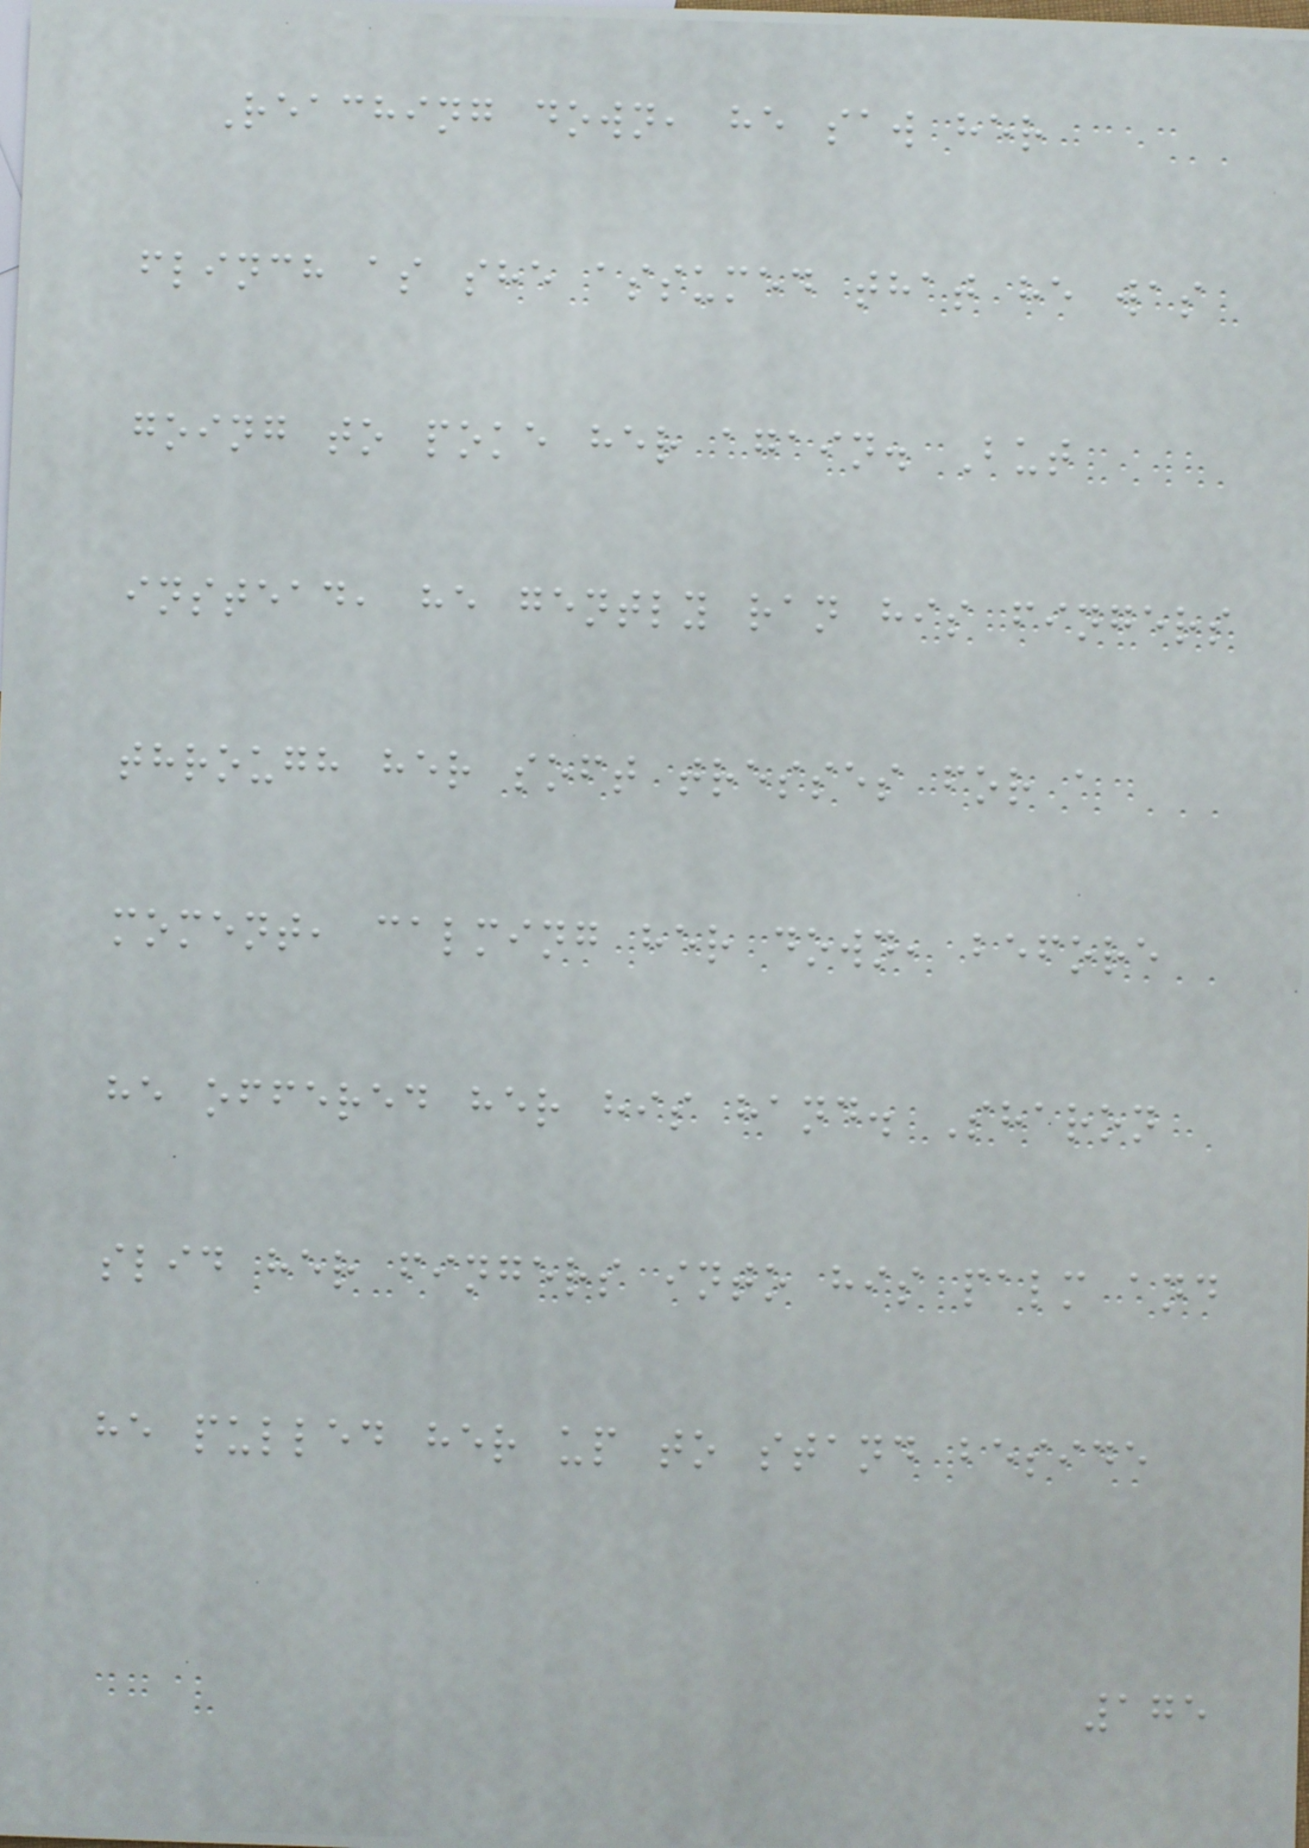Reaching down, he saw her
flinch as she assumed that he was
going to poke her again. But
instead, he gently ran his fingers
through her soft tresses for a
moment, calming her down, before
he offered her his hand. Sharon
slid her fingers into his palm and
he pulled her up to stand beside
175
